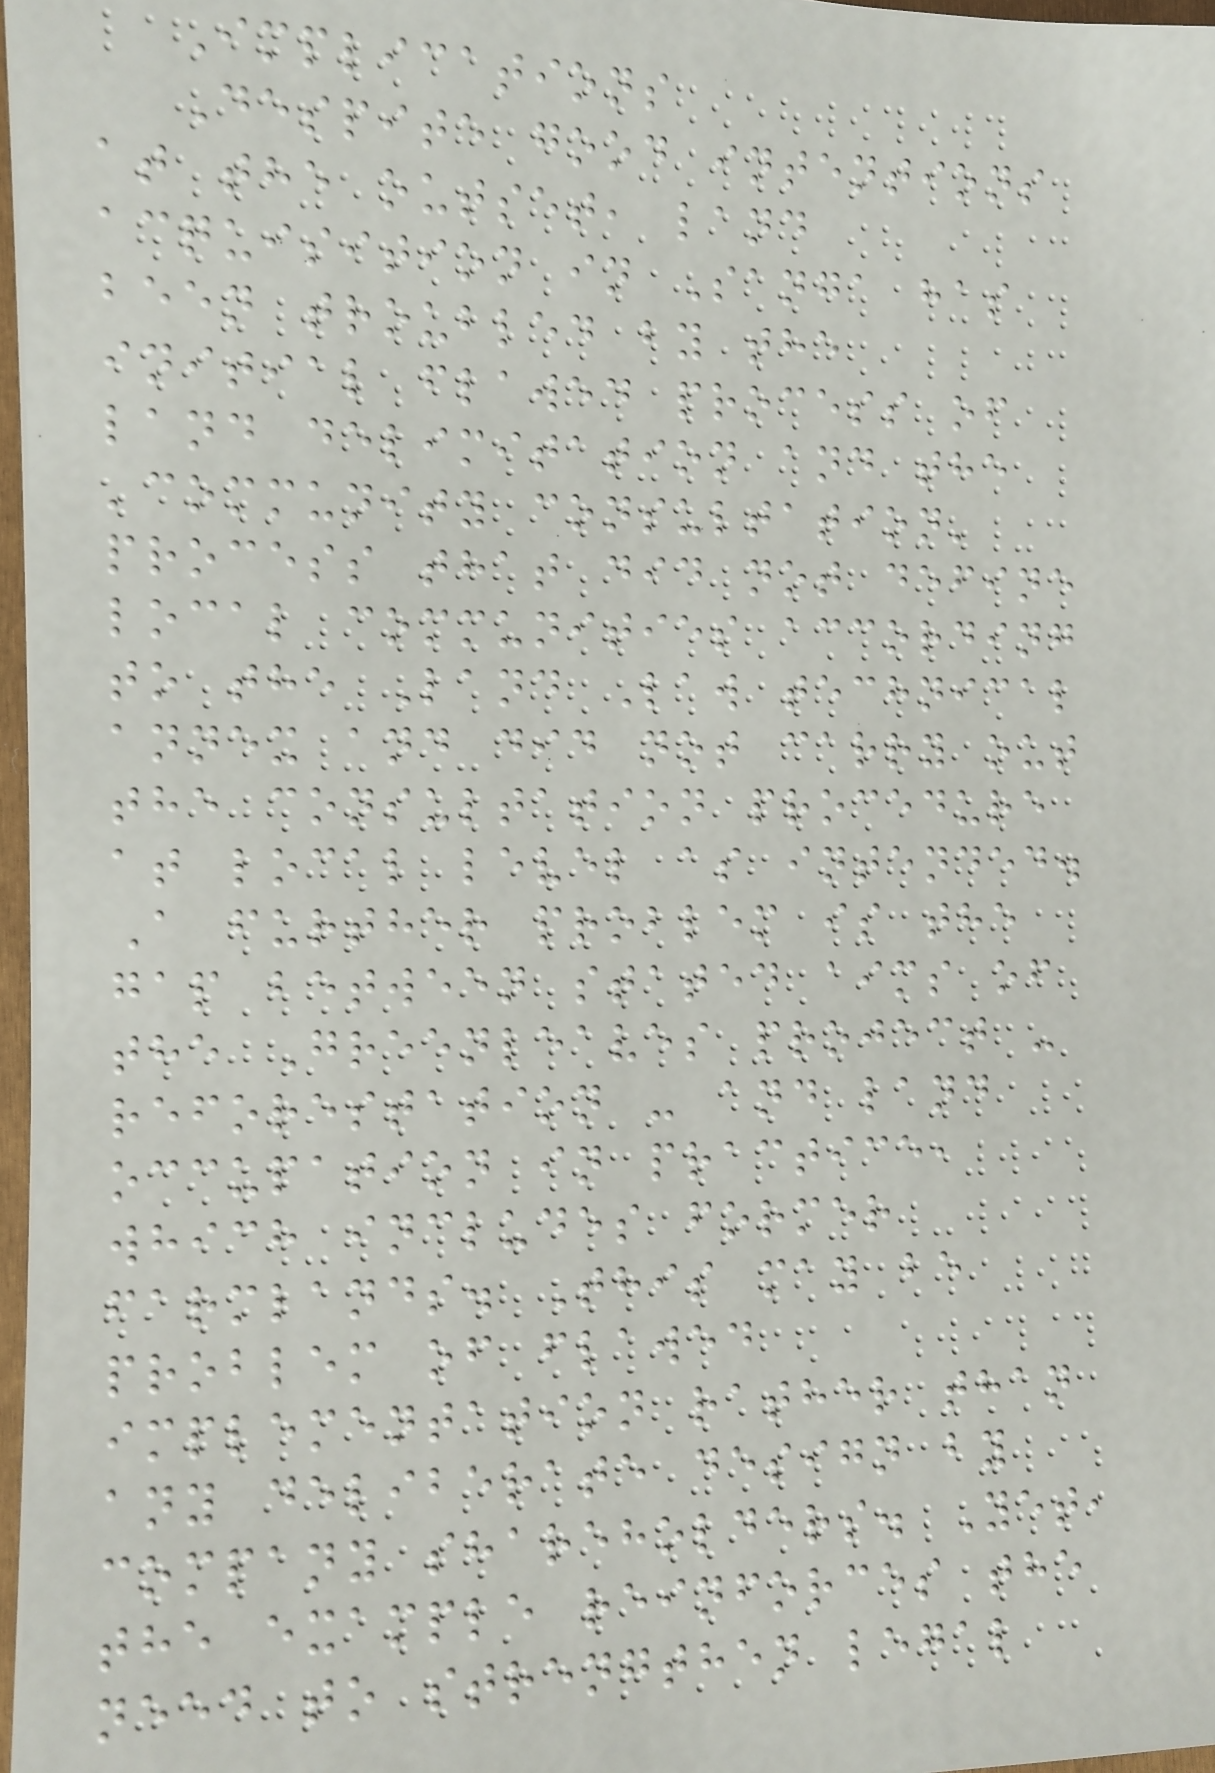Implications
Despite good intentions
at the outset, land
acquisition in Sanga has
been troubled by the
initial flawed process of
land delimitation and the
'community consultation'
process that did not define
local communities according
to the Land Law technical
annex and did not carry out
the consultation procedure
at local level as intended.
A further problem is the
gap between stated aims of
the Greenleaves project -
reforestation - and land
occupation in practice,
which includes former
farmlands. This may be
problem of flawed
implementation rather than
any deliberate design by
company shareholders. Yet,
the example reinforces the
need to strengthen legal
